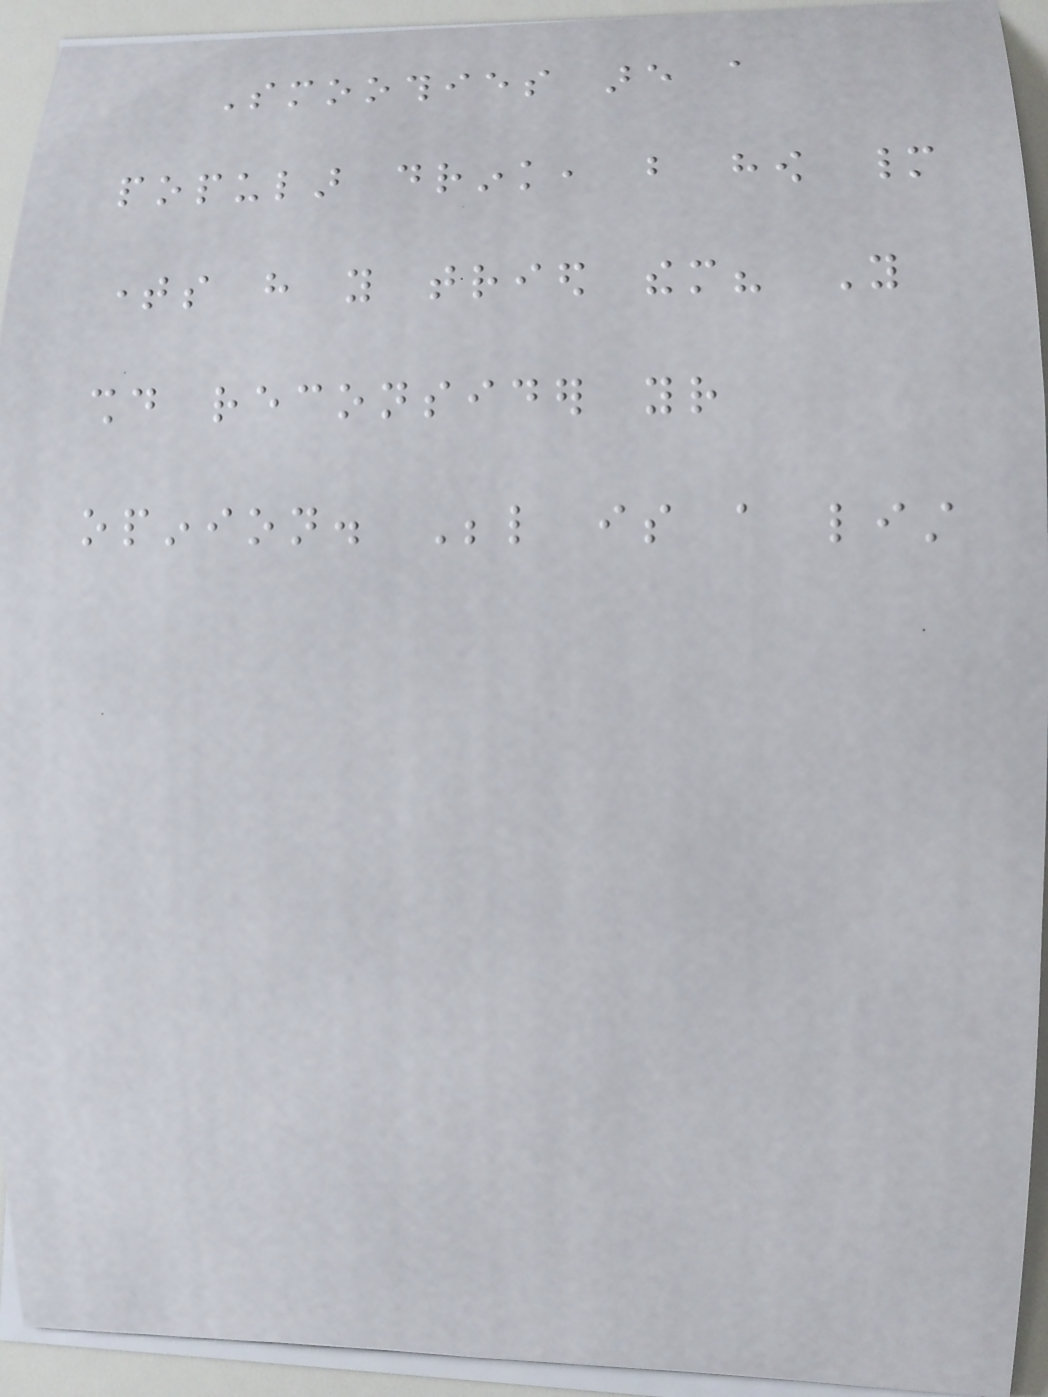Smoothies are a
popular drink, but how many
times have you tried them? You
should reconsider your
opinion. Below is a list
